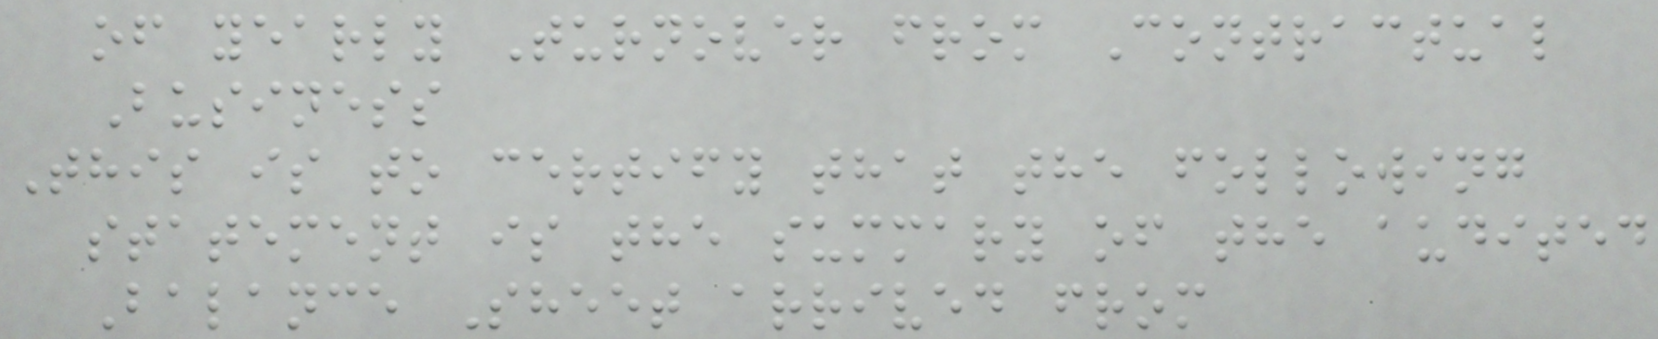of yearly Turnover from Contractual
Business
This is to certify that the following
statement is the summary of the audited
Balance Sheet arrived from
